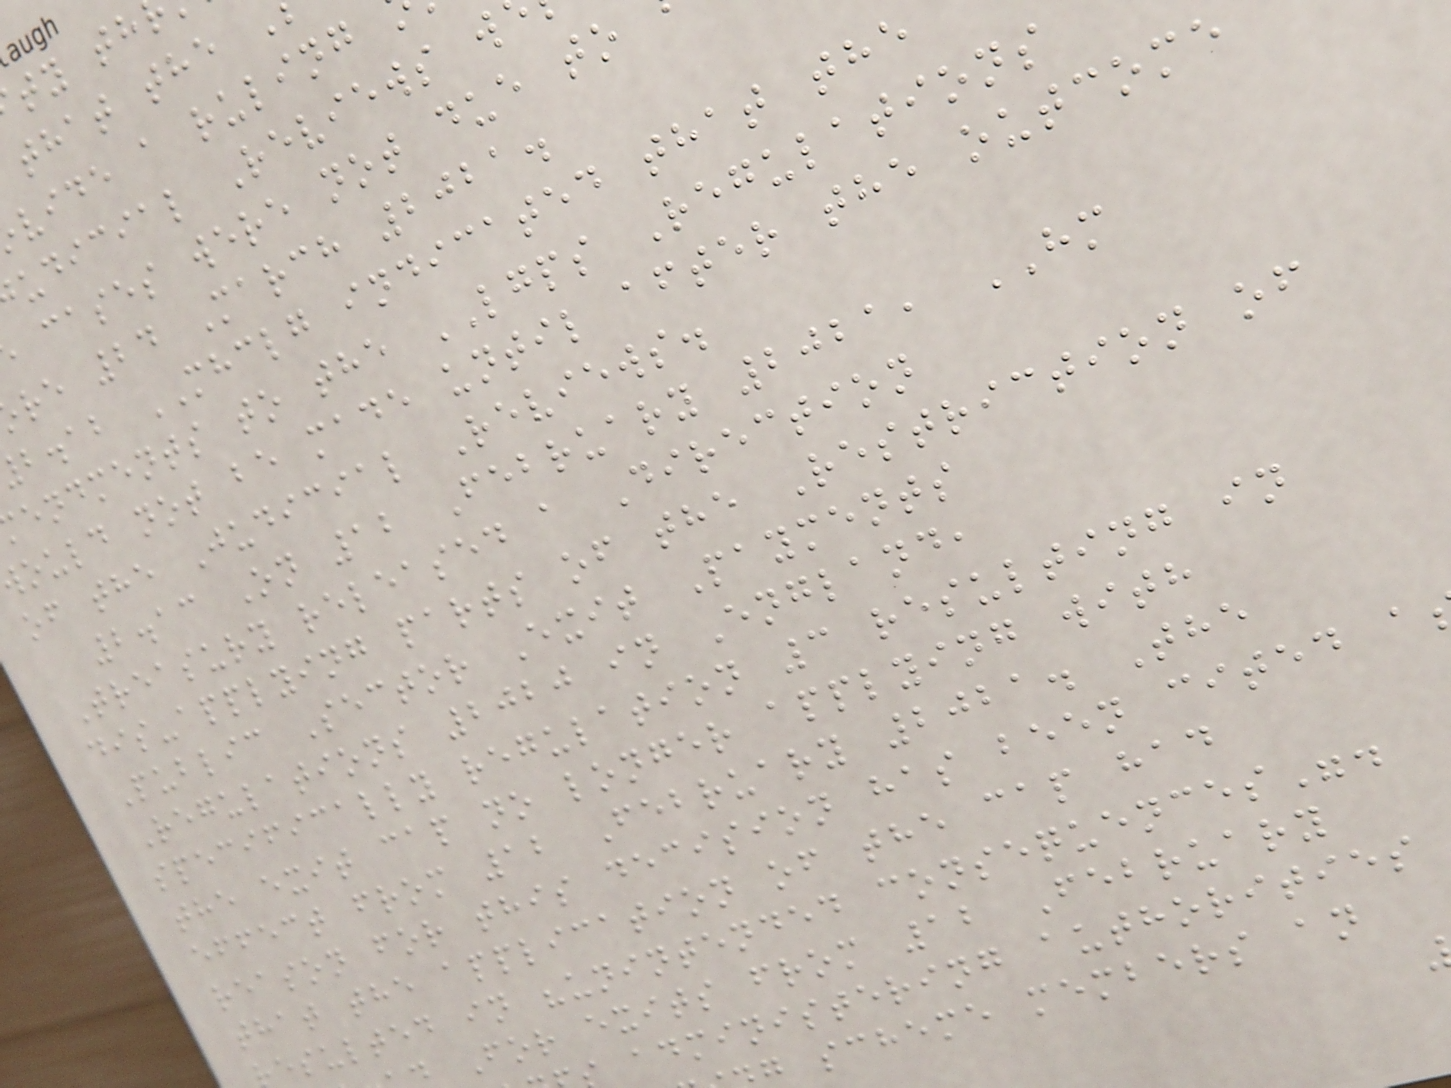vide a ruling
udicial Reviews w
cases were not due to
re 24 March 2021.
b.ab MHCLG indicated that the
endments to the LGPS Regulations
ould not be made until after the outcome
of the Judicial Reviews.
2.13 On 12 February 2021, HM
Treasury released a Direction
dis-applying parts of the Restriction of
Public Sector Exit Payments
Regulations 2020 in England,
specifically regulation 3 resulting in
the exit cap no longer applying with
effect from 12 February 2021. The
reason for this decision has been cited a
that the application of the cap had
esulted in "unintended consequences".
For exits from 12 February
administering authorities
g scheme members an
